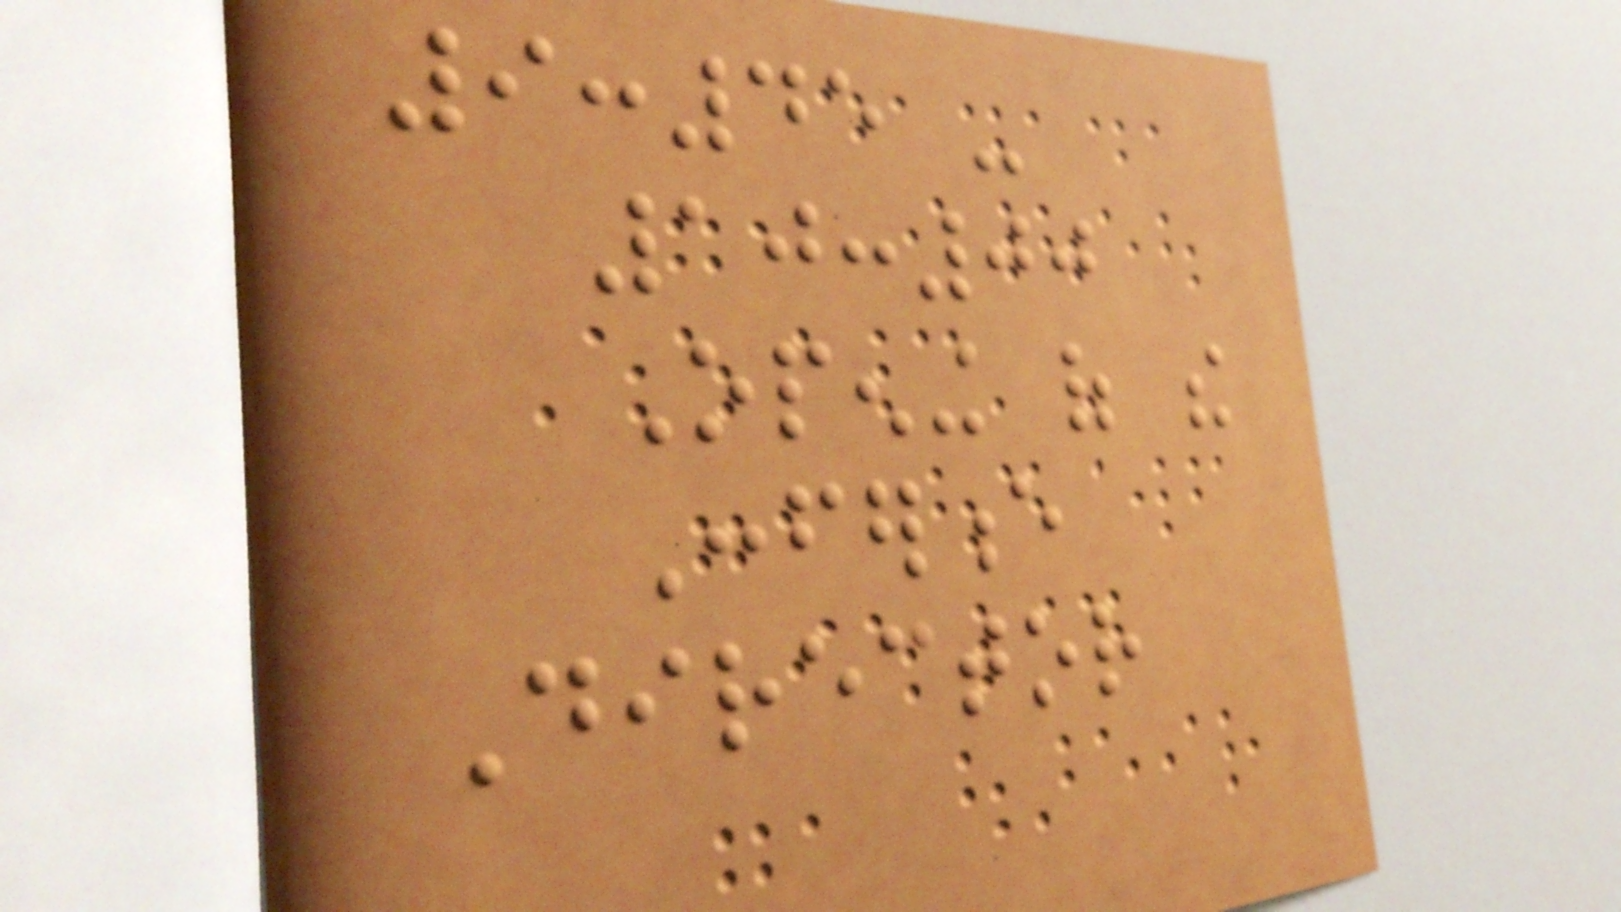9:45 -
10:00
Opening of the
Conference
Director
